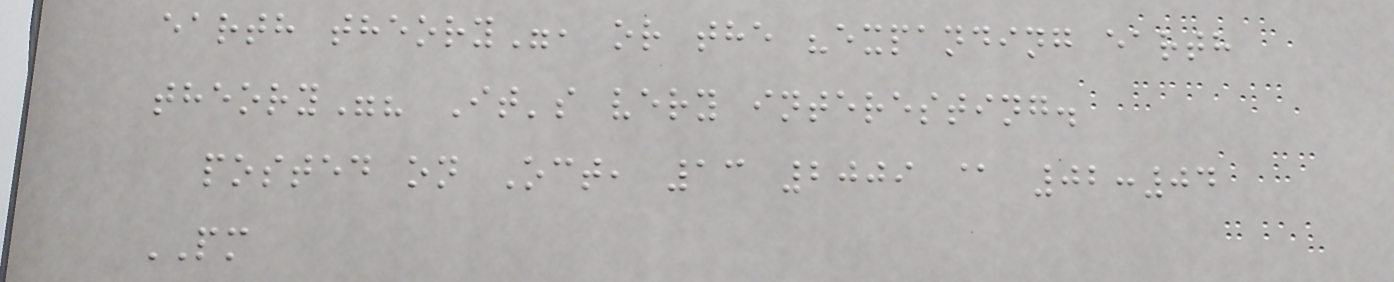earth theory", or the "expanding earth
theory"? It's very interesting.
posted on Oct, 13 2009 @ 02:04
PM
